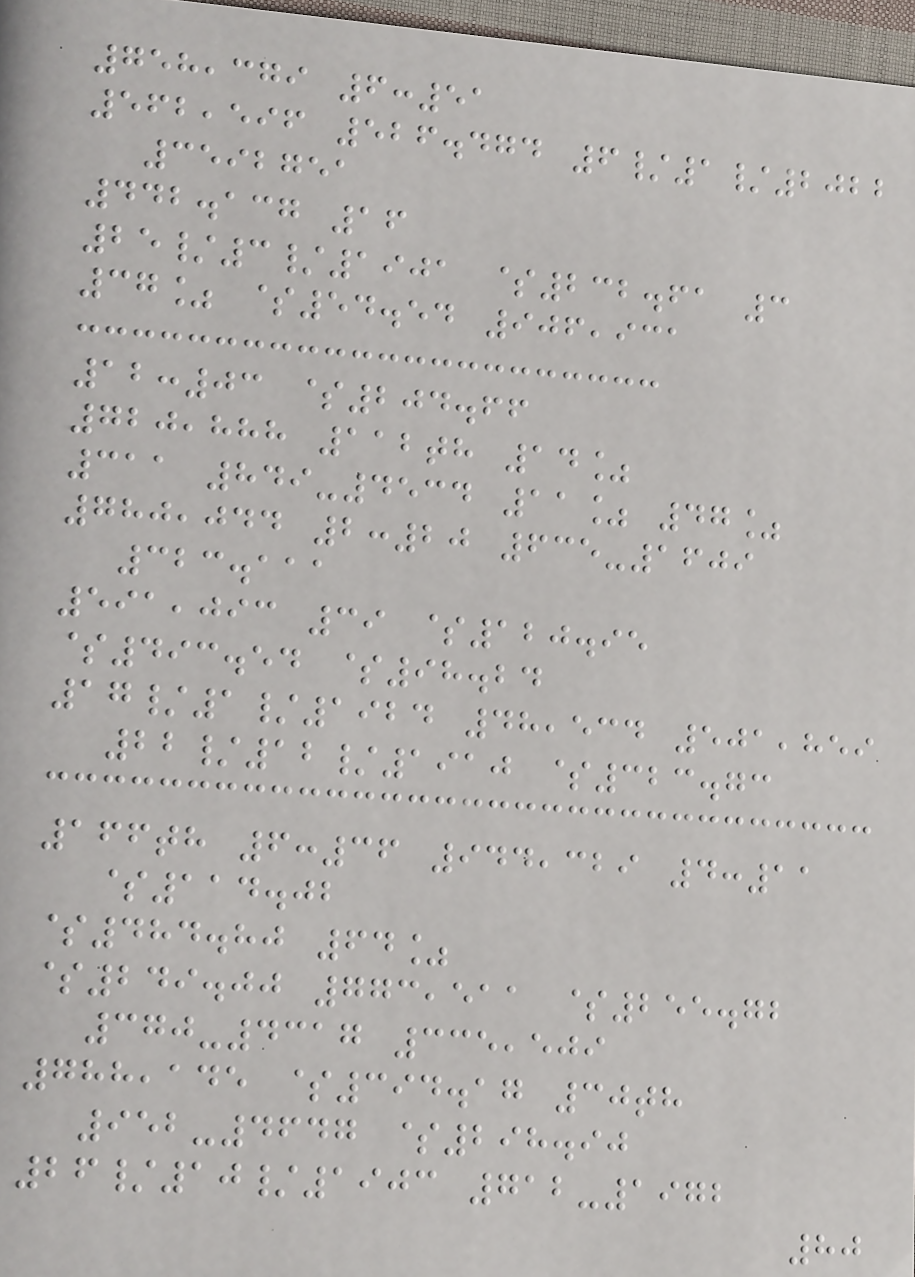758,379 6:51
562,596 526.474 6/1/2022
3592751
442.137 16
25/3/1901 $232.61 3
37% $54.54 906,931
12:03 $204.66
720,888 112th 14%
311 849-4534 11% 47%
780,044 2:20 635-1609
323.111
591,093 39 $120.95
$493.54 $98.24
17/1/1924 48,534 501,859
22/12/1910 $323.73
166th 6:36 944,329 4:11
$114.02
$484.80 64%
$249.00 773,511 $255.72
370-4317 335,509
788,145 $394.17 30th
952-4647 $298.90
26/10/1903 712-1972
80
